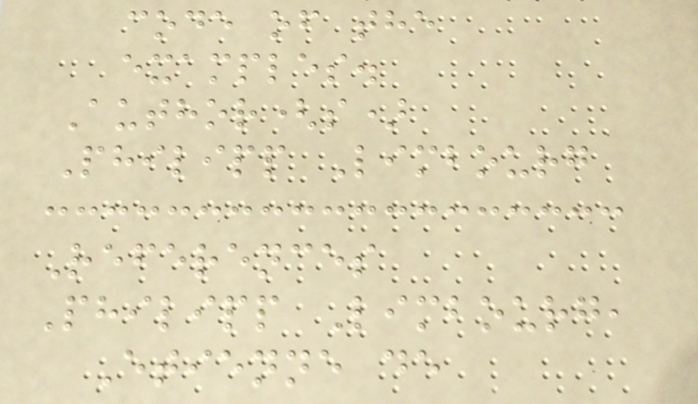code of the
examples.
Author(s)
Philipp Limbourg
References
Philipp Limbourg,
Etienne de
